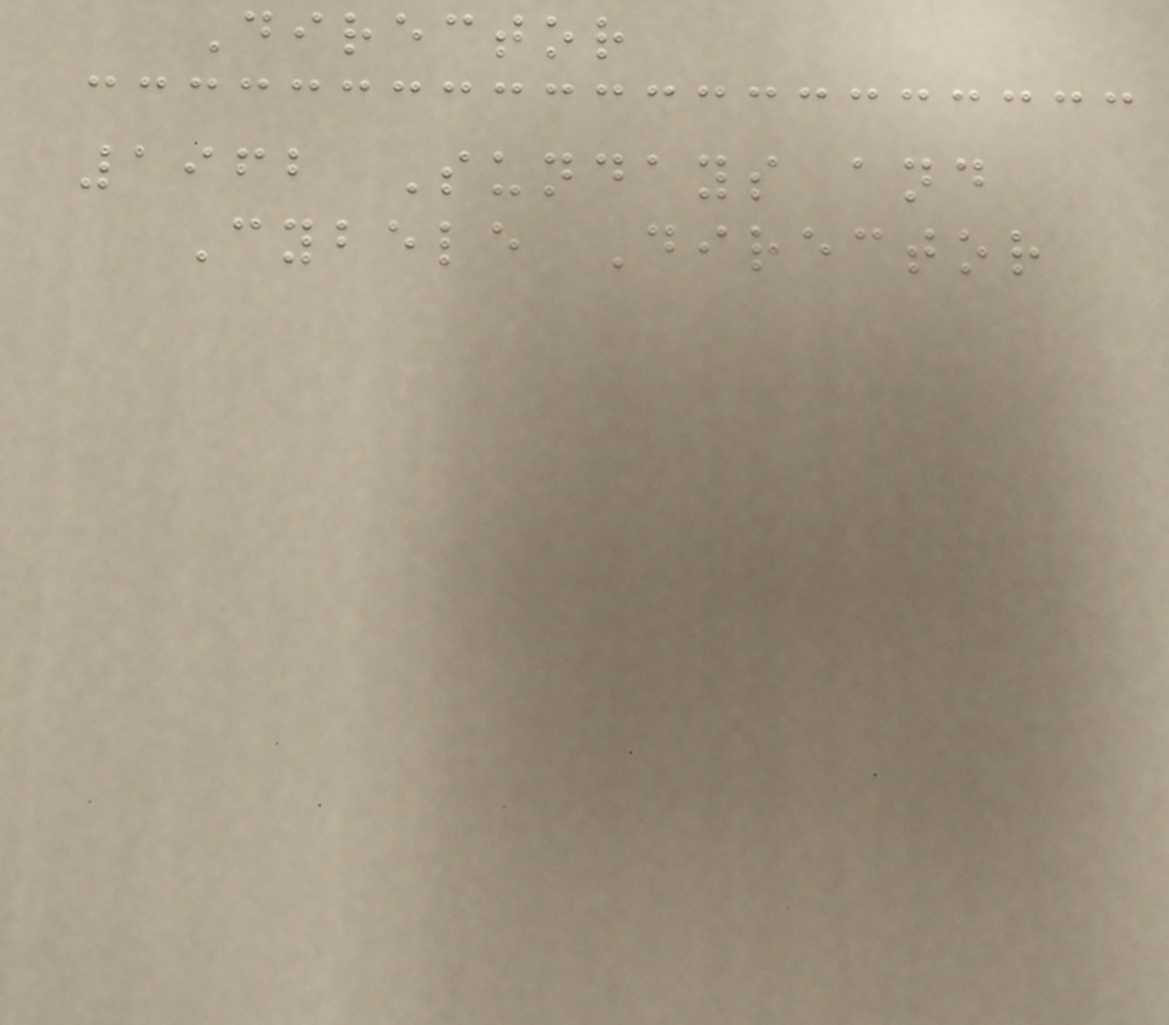Director
1962 Sundays and
Cybele Director
